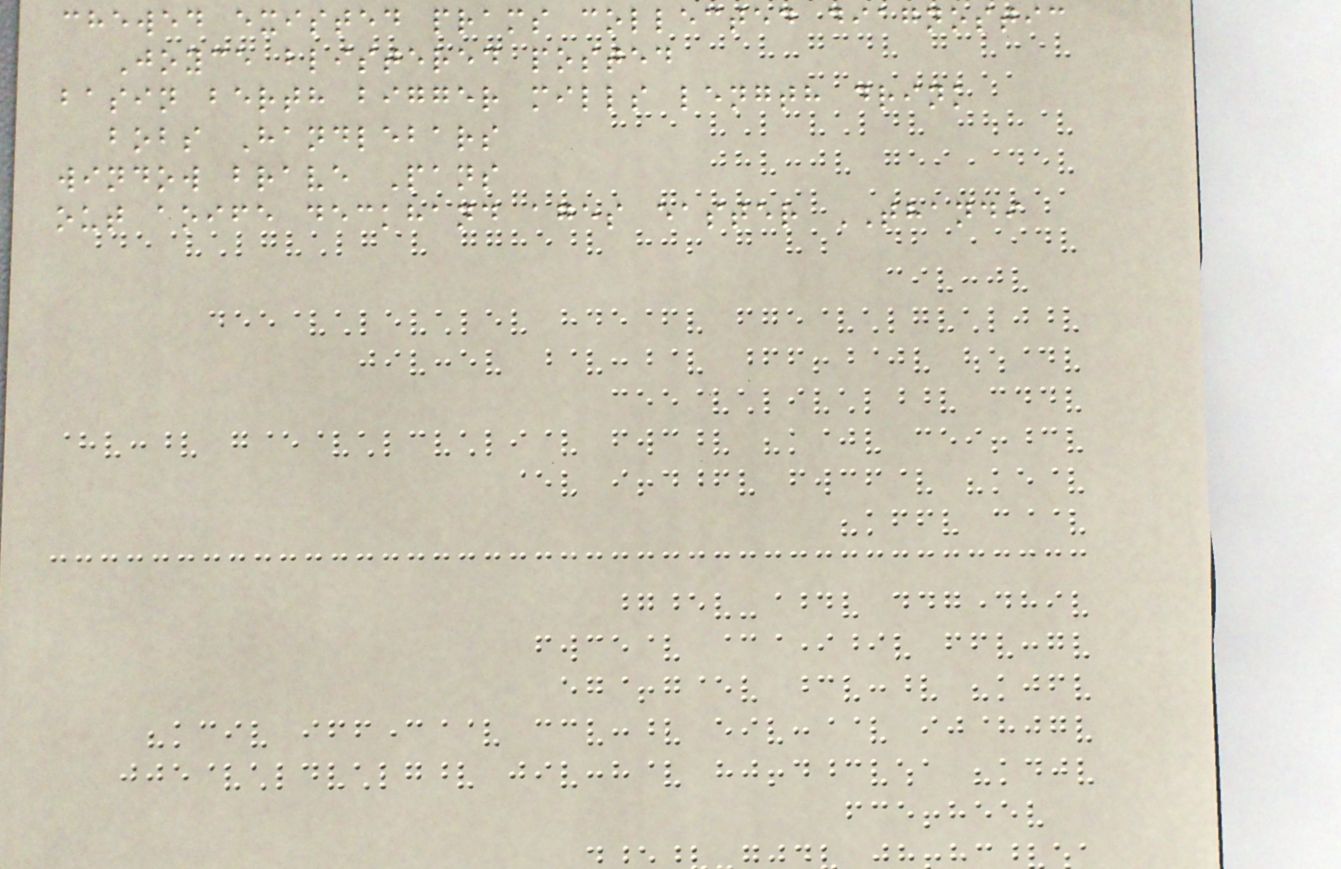chewed existed prams collected diagnostic
Joyce blistered posted
basin berth bigger mills length drink
bobs Handlebars
window brave Pans
out aoife deckhand ages easter THANDI
